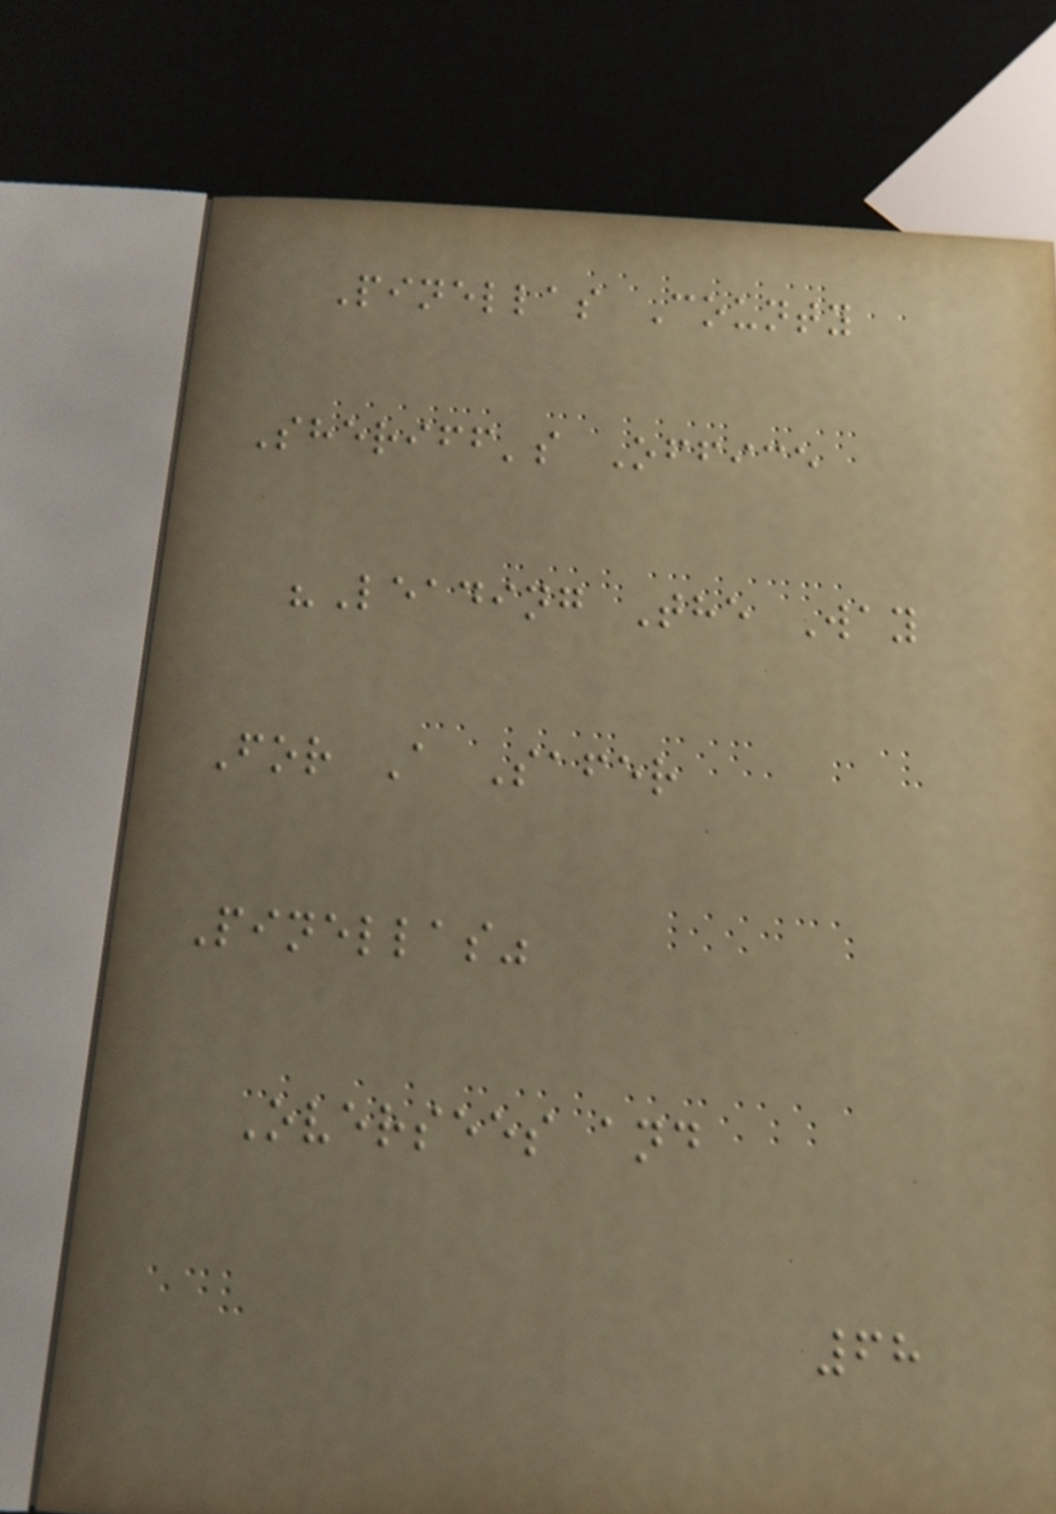Pinellas County
Sheriff's Office
"Leading The Way
For A Safer
Pinellas"
Oversees and
68
